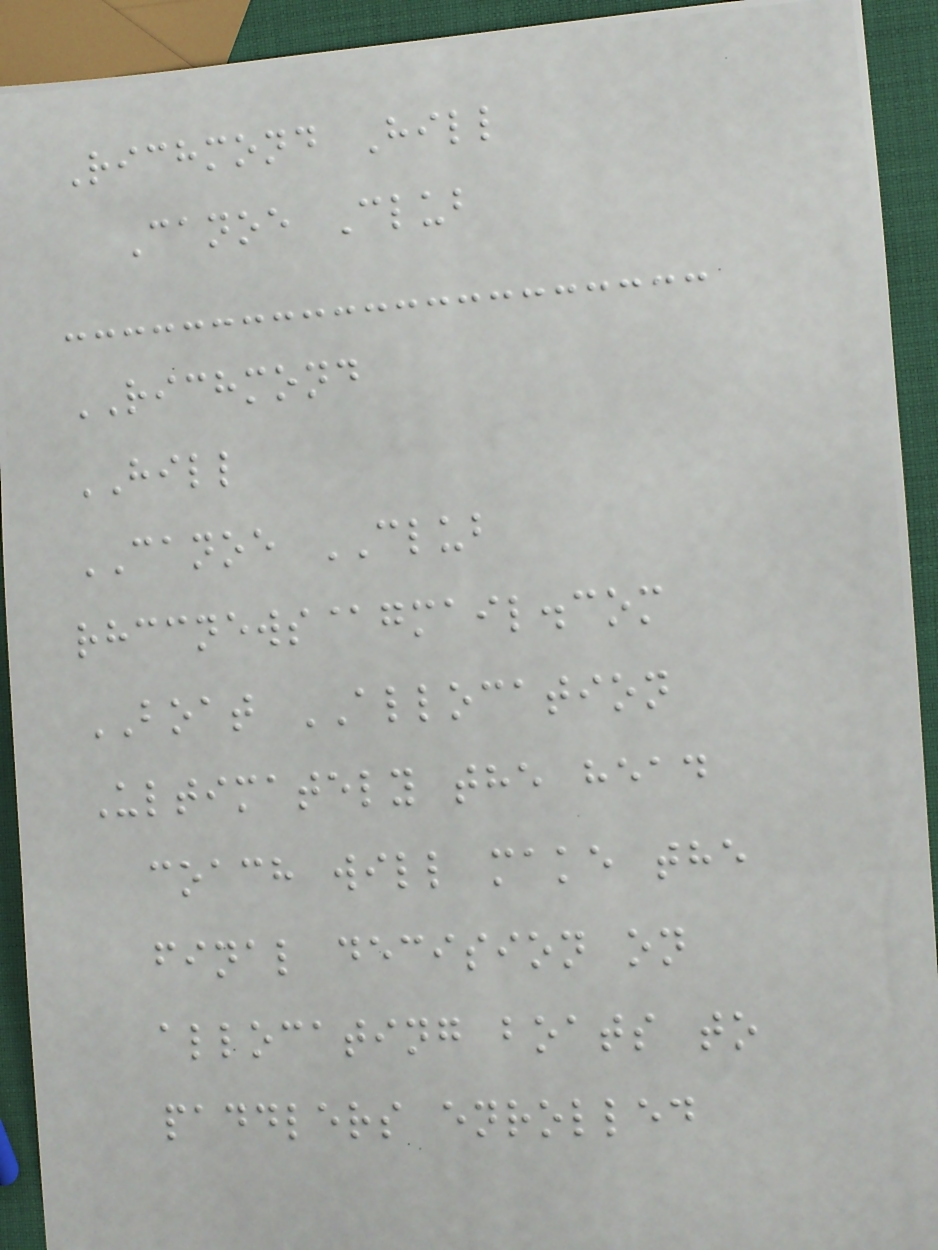Richmond Hill
Canoe Club
RICHMOND
HILL
CANOE CLUB
rhccnews@gmail.com
BOAT ALLOCATION
Ultimately the head
coach will make the
final decision on
allocating boats to
paddlers enrolled
